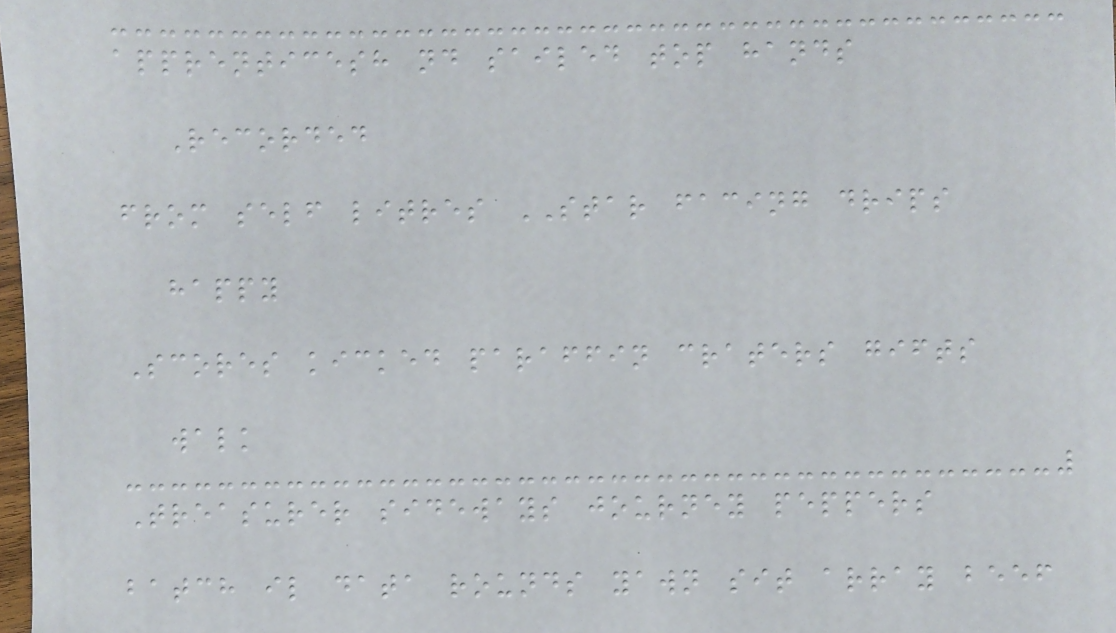apprenticesh nd sailed top hands
Recorded
from self litres STAR facing drips
happy
Scores kicked paraffin craters gifts
walk
Treasurer sideways journey peppers
batch il data rounds yawn sit array beef
